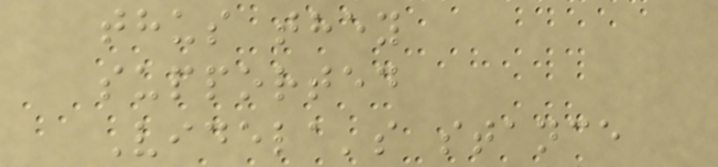thus they
supported
Videla's stance
